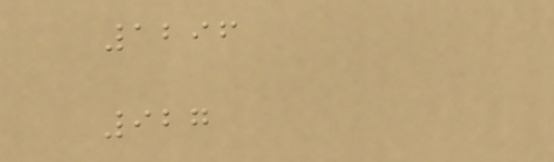1296
927
